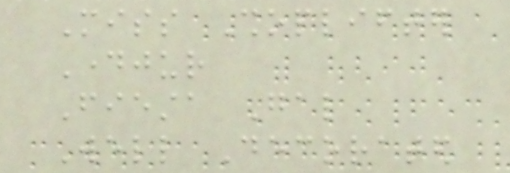Miss Shoplifter
Dayjur
Fiesta Gal
Well Decorated
